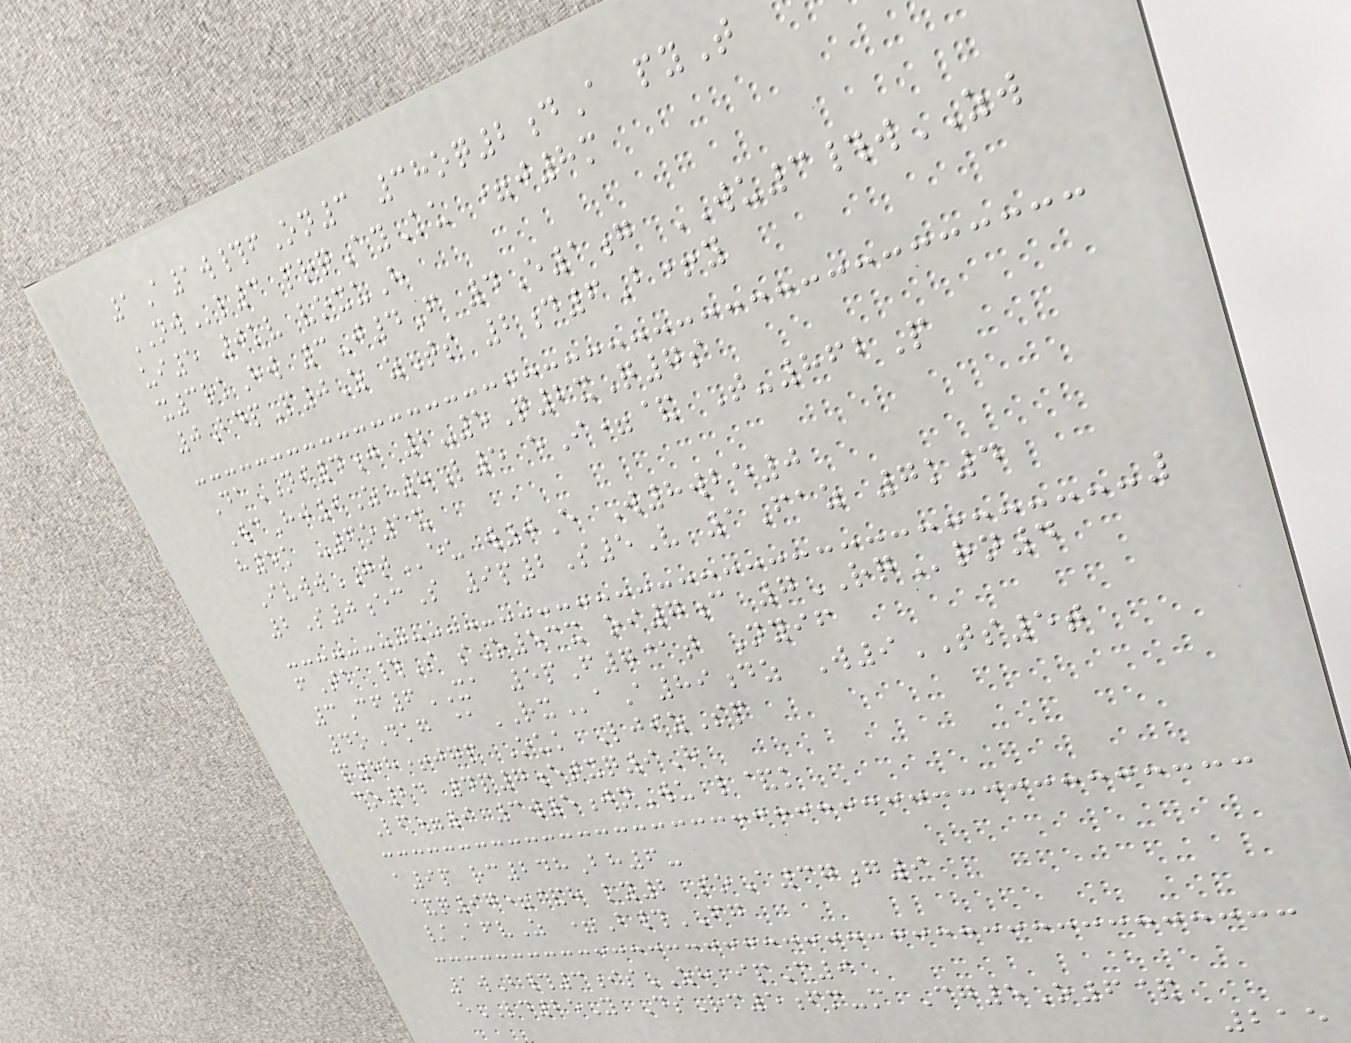1A1w#fOn3 38oq2dA pyT
NWl3 prqAyKu =j8m
ui5 0kv voxuH
x3rkHw 3-j4F 4E1g WU3#wZW
0BdpP0Z zTs 2d6B+y
DaNI4j 2-5Q2xQ7s
WcHj9Z 8L5 eI=& T-862P
h5k -6o1x
IvwwGTeu w0E W8wbe0
2S0ecS 9p2S5V 1Faz 7k4
fTaa#S sO53x oi7c 7RQrn4
3Cf6XA 5pF7@t Nyif
4oDkg @RXaA89dz W9TS5t
p88+jgp Ouk LjizSp
co24 4p7etxq9H
Lf=9 3w5jnWu l&k
a9p rc248Bh6-
&q97=&h ly2 soA37g9
/AfvZ =B#FG
1wB#3isZH ipC9
eLD25Y DsRc5fm-m Cg5O6&
215
